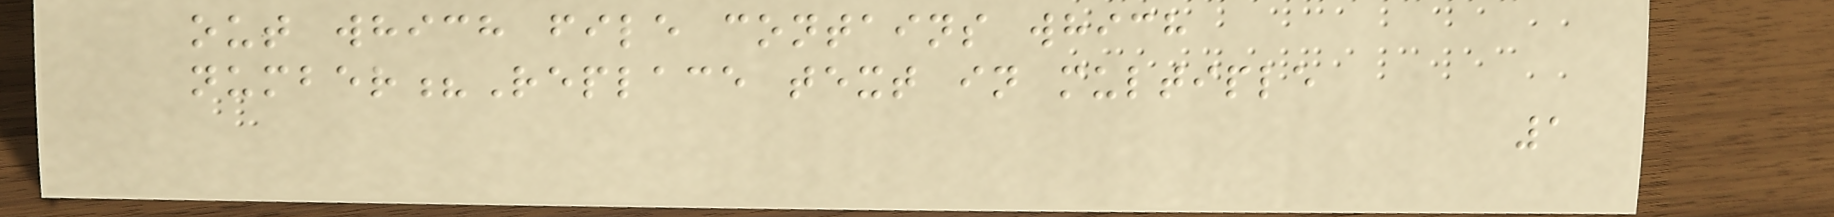out which file contains which
number?Replace text in multiple
1
